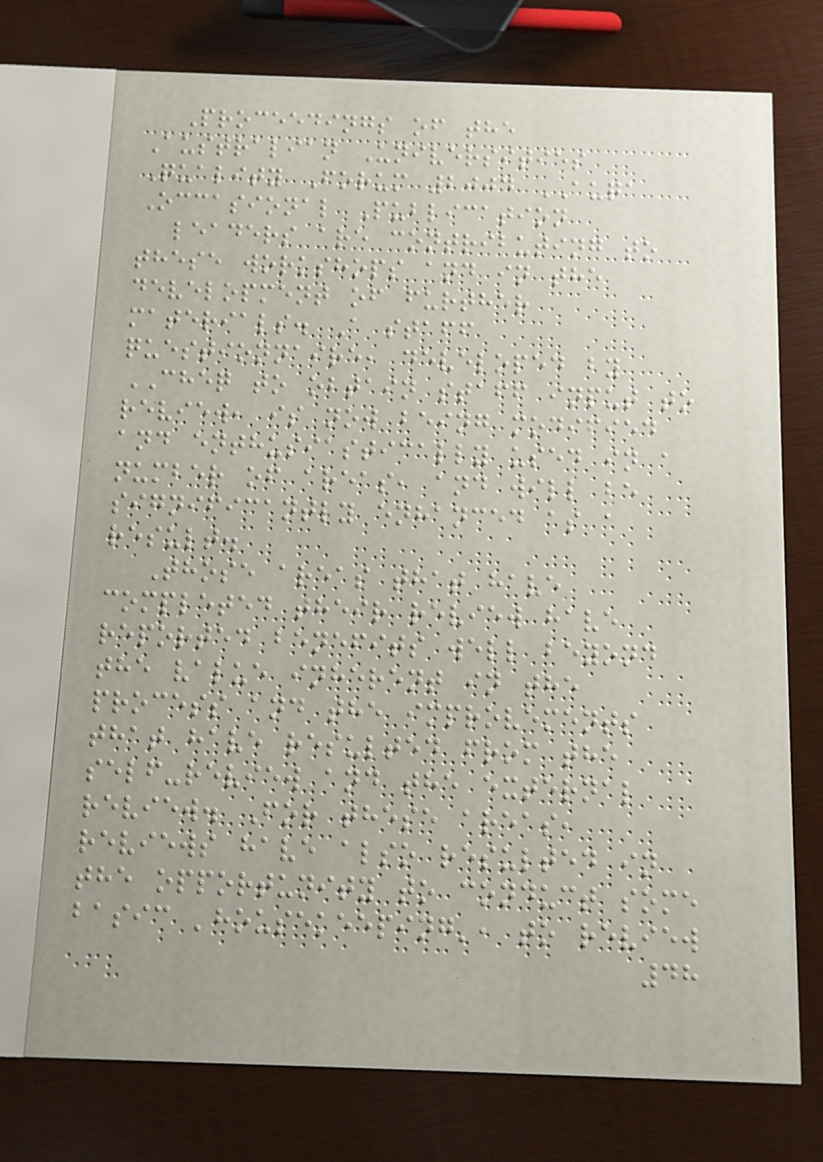Proceedings of the
Australian Universities
Quality Forum 2004 AUQA
Occasional Publication
leaders are contributing to
these workshops and in the
development of further
materials. A staff
questionnaire, developed by
CHEQ to obtain staff input to
review, is now being modified
and enthusiastically used in a
number of areas, and will be
significantly enhanced as a
result.
Those areas that have
completed their review have
reported benefits well beyond
the value inherent in the
process and the improvements
that have resulted from the
self-review and the external
review. For these areas,
reviews have also resulted in
the opportunity to conduct some
basic 'housekeeping', to review
48
